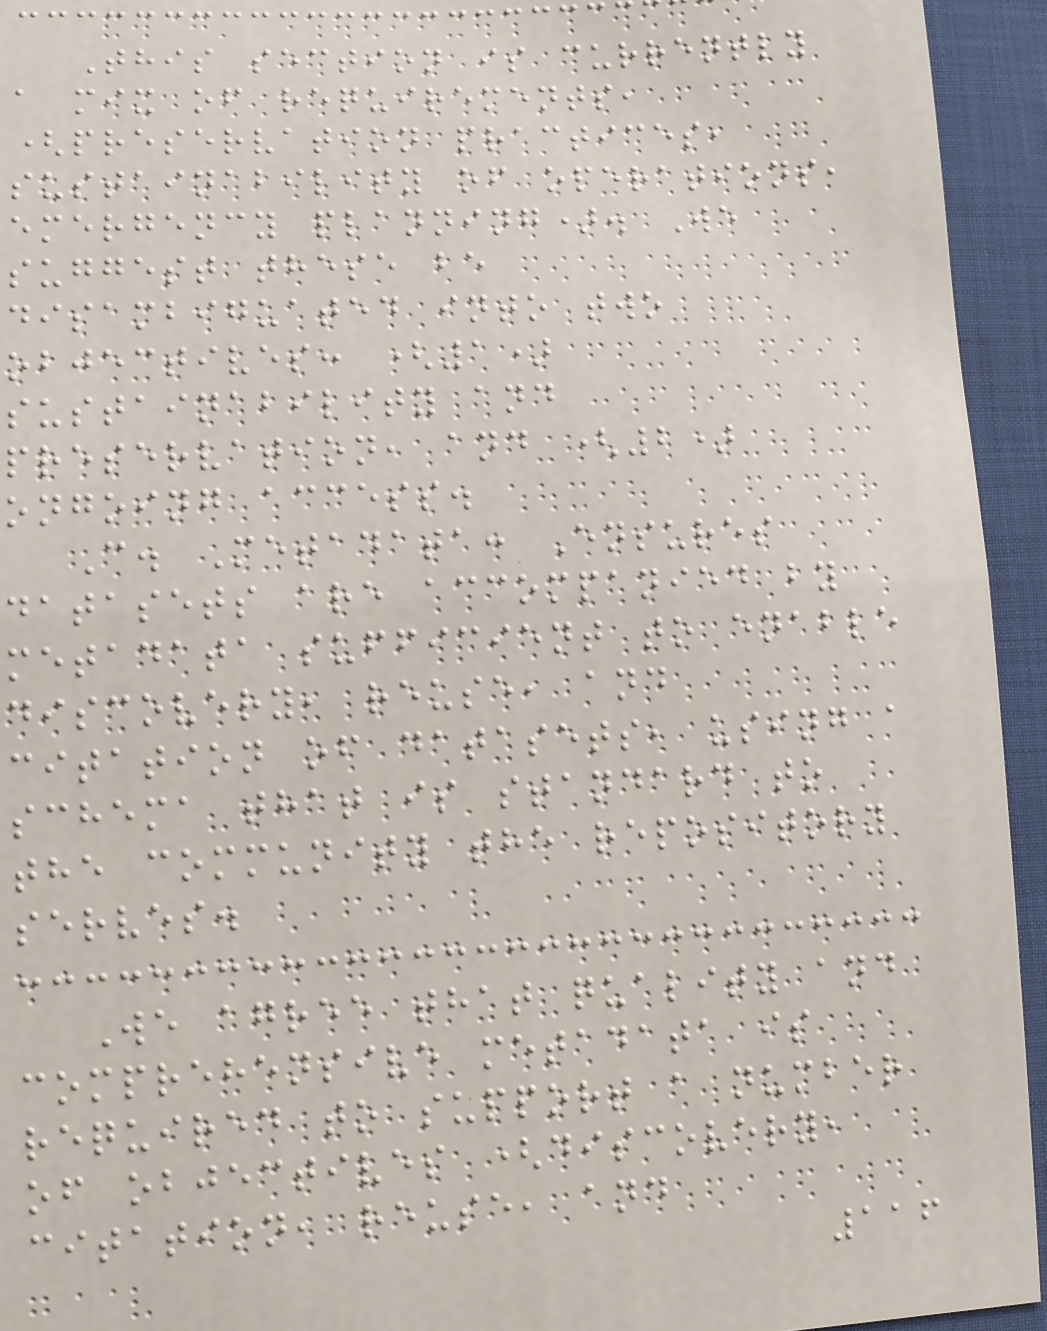This section is currently
a mix of requirements,
(preservation practices,
sustainability of operations,
emergency planning). We
suggest these be
disambiguated into two
objectives: (1)
sustainability and
preservation, and (2)
ongoing access.
C. Metadata: Ensures
datasets are accompanied by
metadata sufficient to enable
discovery, reuse, and
citation of datasets, using a
schema that is standard to
the community the repository
serves.
We agree that quality and
comprehensive metadata is
required to support a number
of objectives (discovery,
citation, reuse, and
116
